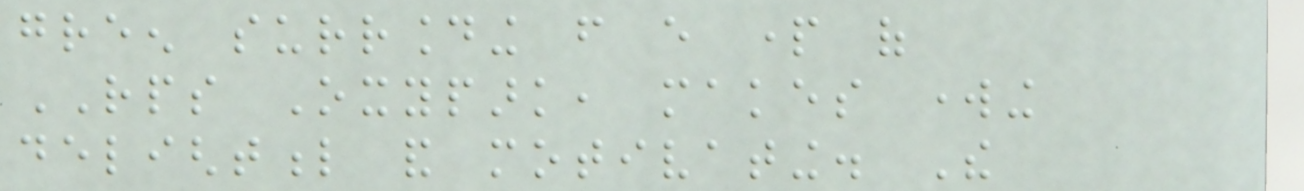green surrounding from every part of
RPS Oxypark, makes working
delightful and motivating. The
